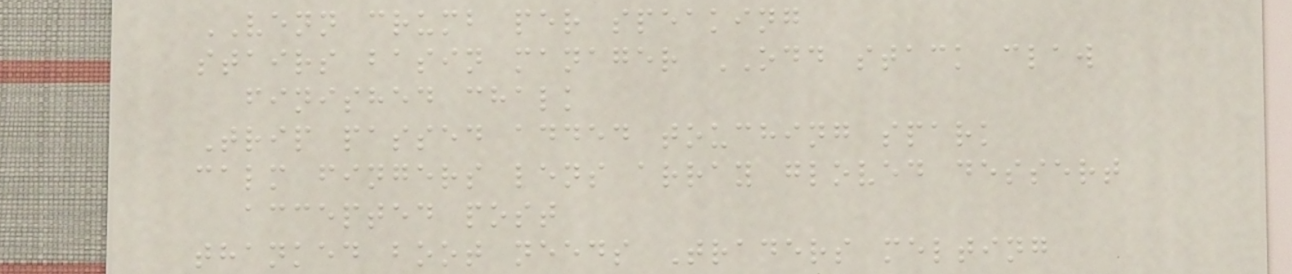VENN crumb per speaking
stairs basin manager ODD stack claw
finished chalk
Trip passed added touching spark
calm fingers lens array gloved dessert
accepted post
thanked boot needs Traders melting
